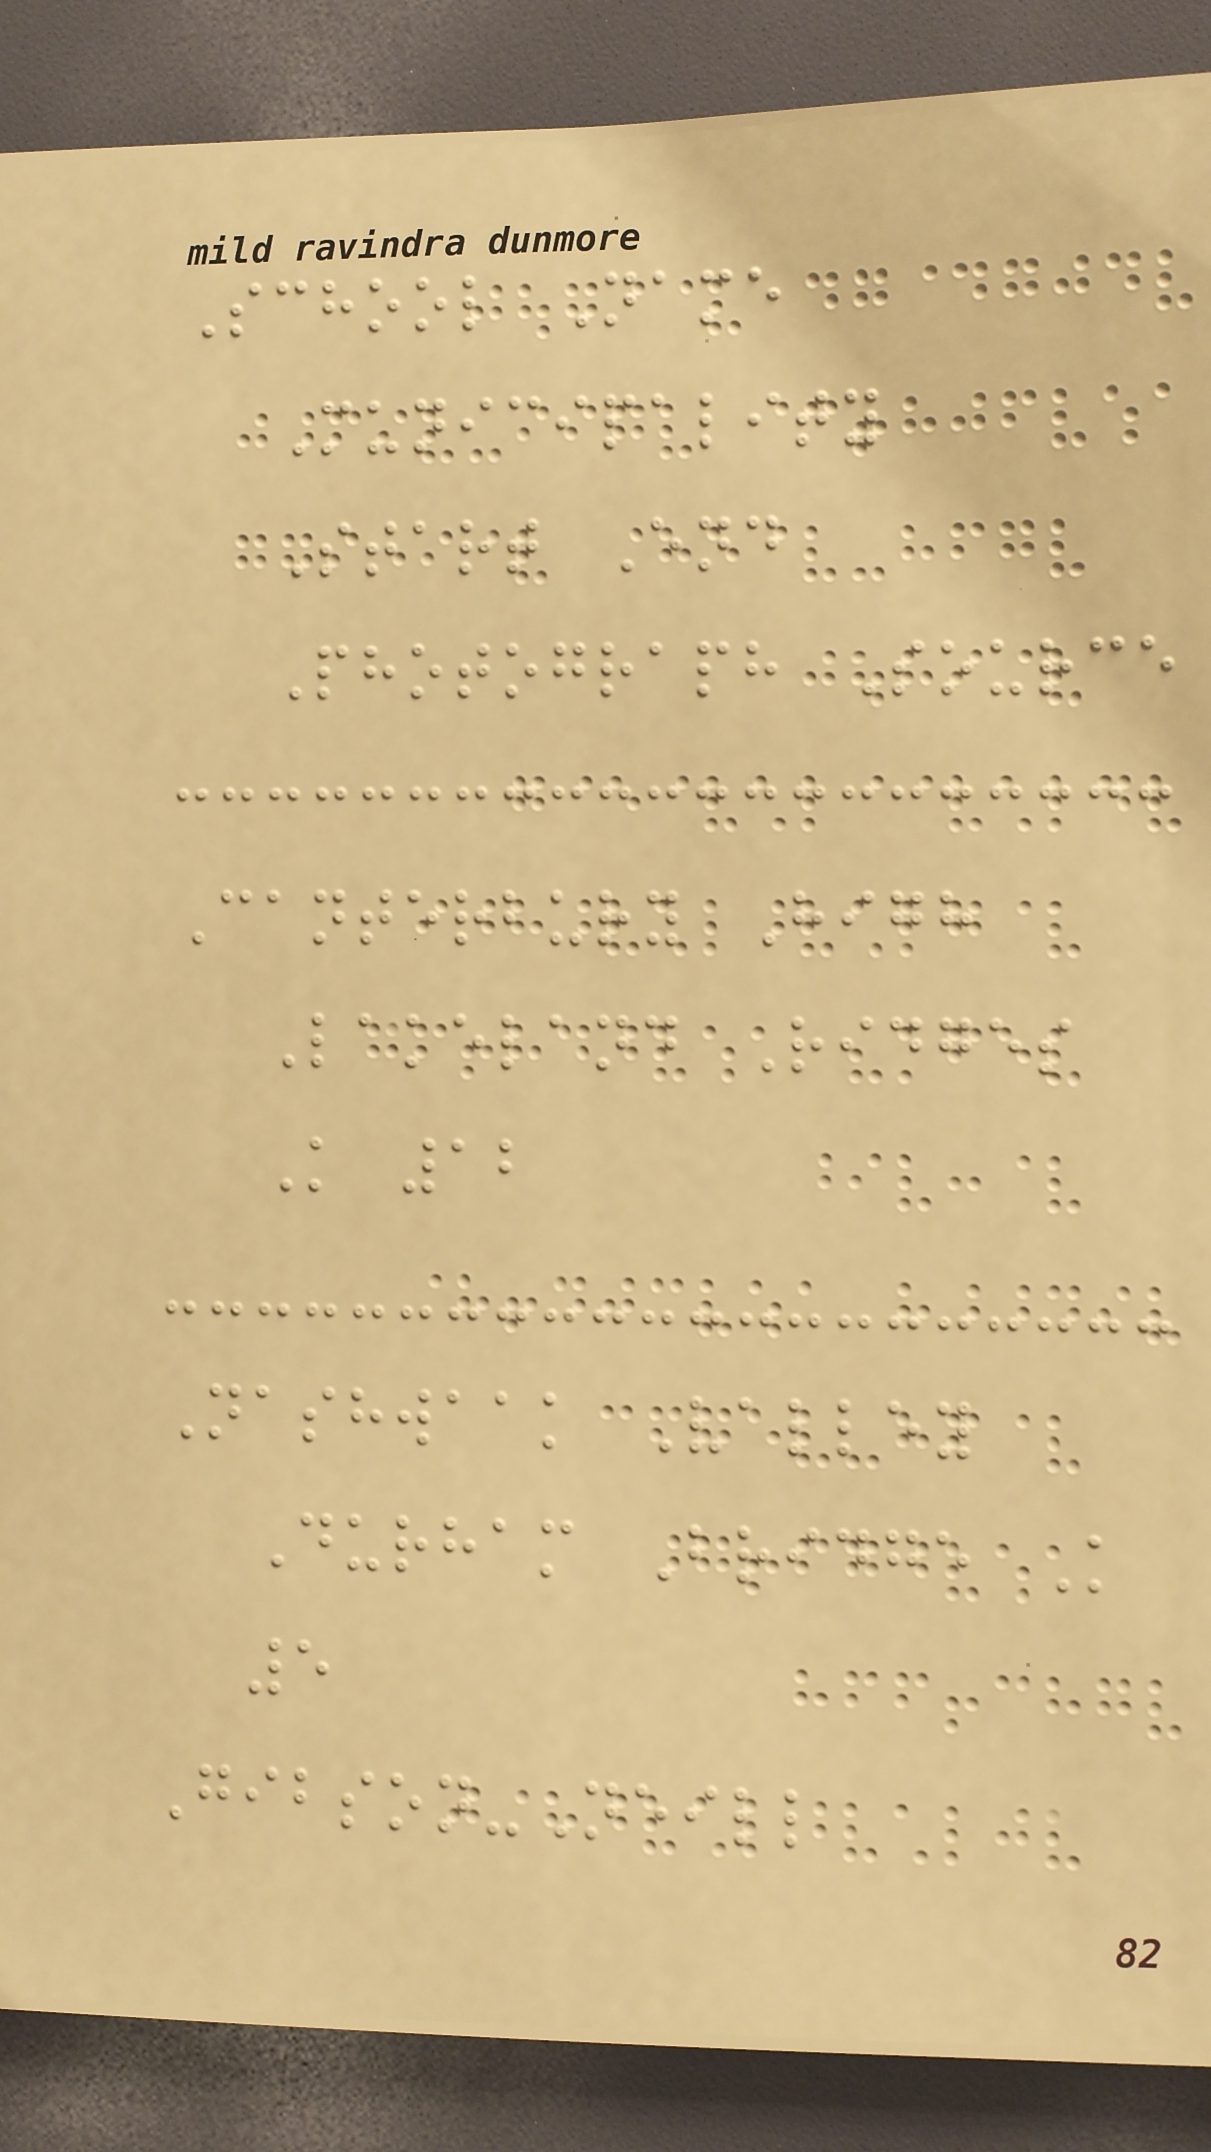School Name
Municipality
Start End
Photograph Source
Canterbury High
Lakeland Ridges
K 12
Nashwaak Valley
Durham Bridge K
5
Gibson-Neill
